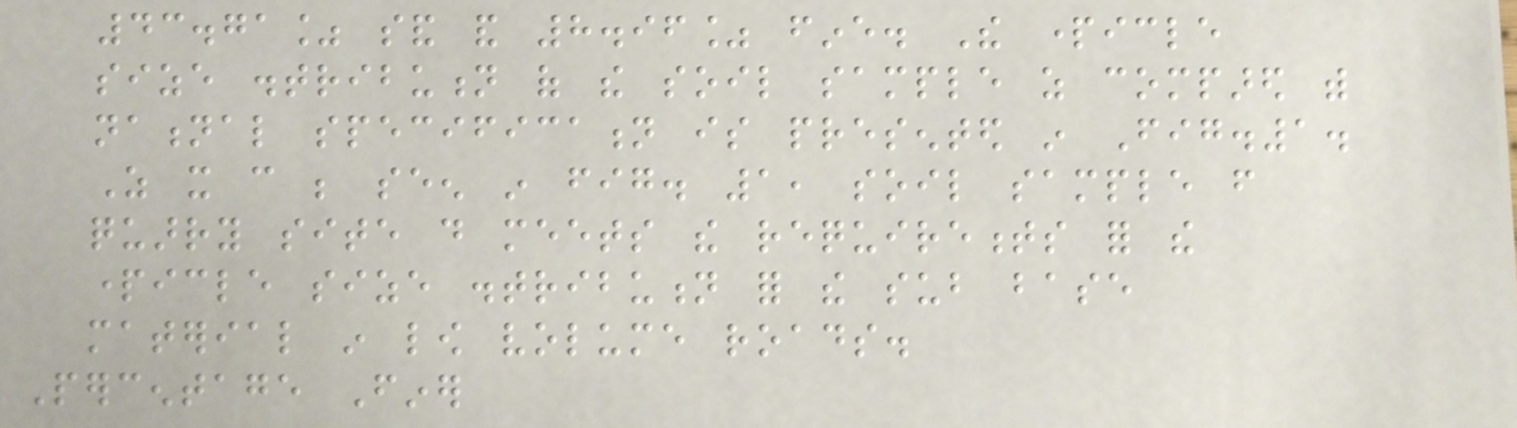43.71% sand and 8.96% fine. The particle
size distribution of the soil sample as compared with
national specification is presented in Fig.1.
As it can be seen in fig. 1, soil sample from
quarry site do meets the requirements for the
particle size distribution for the sub base
material in low volume roads.
Percentage Finer
